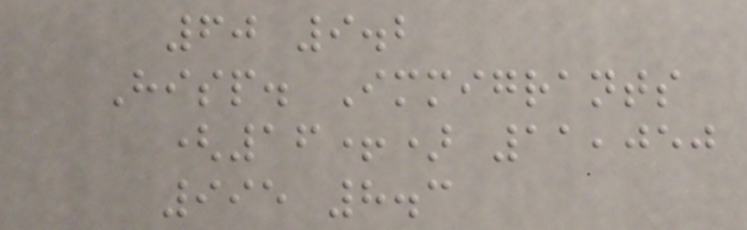60 9.2
Hisp. Immigrants
(16+) 11,050
995 8.3
